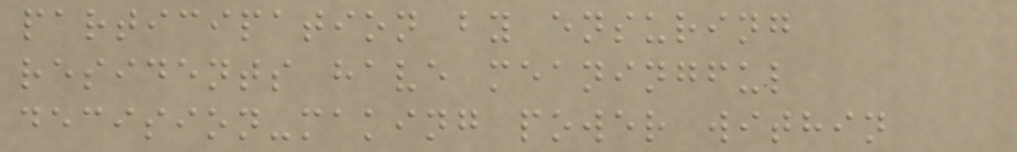participation by ensuring
residents have meaningful
decision-making power within
